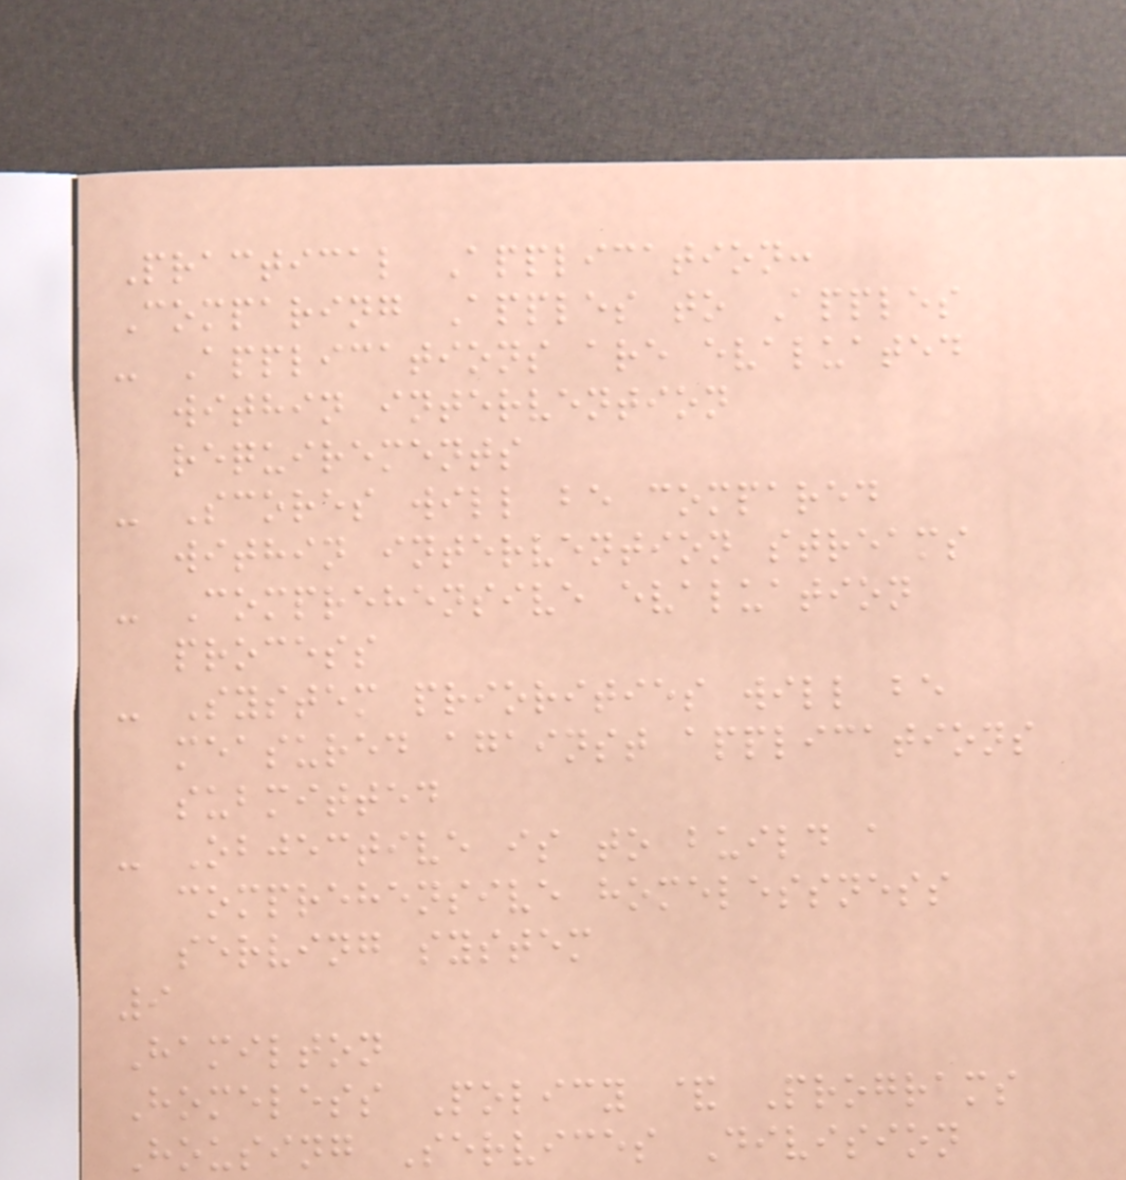Practical Application:
Comparing Apples to Apples
- Applications are evaluated
within intervention
requirements
- Scores will be compared
within intervention streams
- Comprehensive evaluation
process
- System priorities will be
measured against applications
submitted
- Objective is to build a
comprehensive homelessness
serving system
9
Hamilton
Homeless Policy & Programs
Housing Services Division
